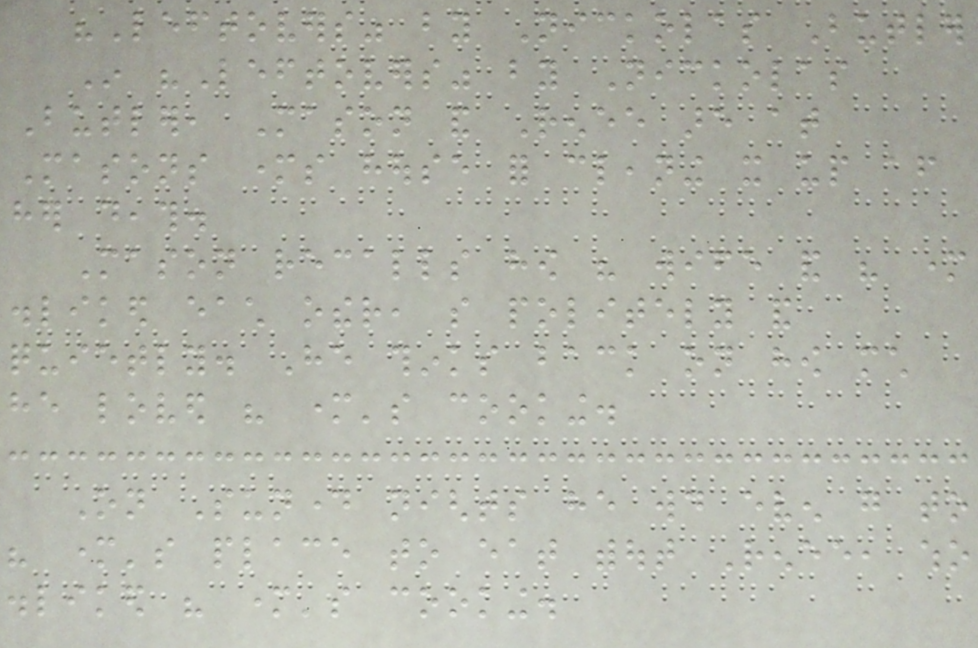"Leftovers" by Nickolas Butler
In "Leftovers" by Nickolas
Butler, Mason and Renee are at
Masons mothers house for cleaning it up after
her death.
Mason recalls how his wife and his mother
disliked each other, so politely and
quietly. He thinks back on how much
he loved his mother's cooking.
On Sunday nights he would even go to
his mother's place to eat without Renee, who
disliked his mother's cooking.
